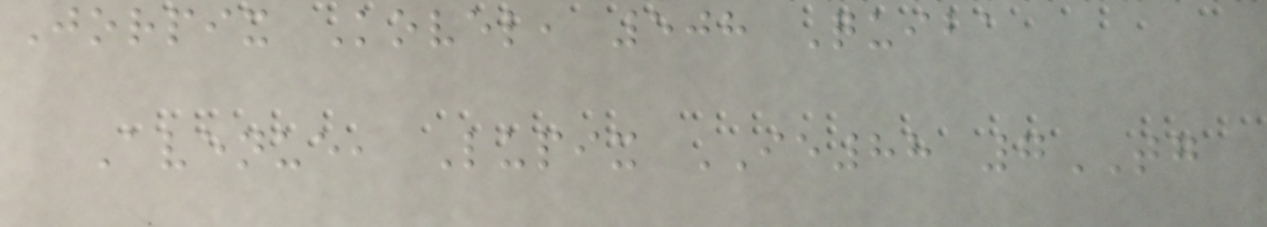Jorpix Kovel, 508 Quiba
Avenue, Lupix IE88 7TG
